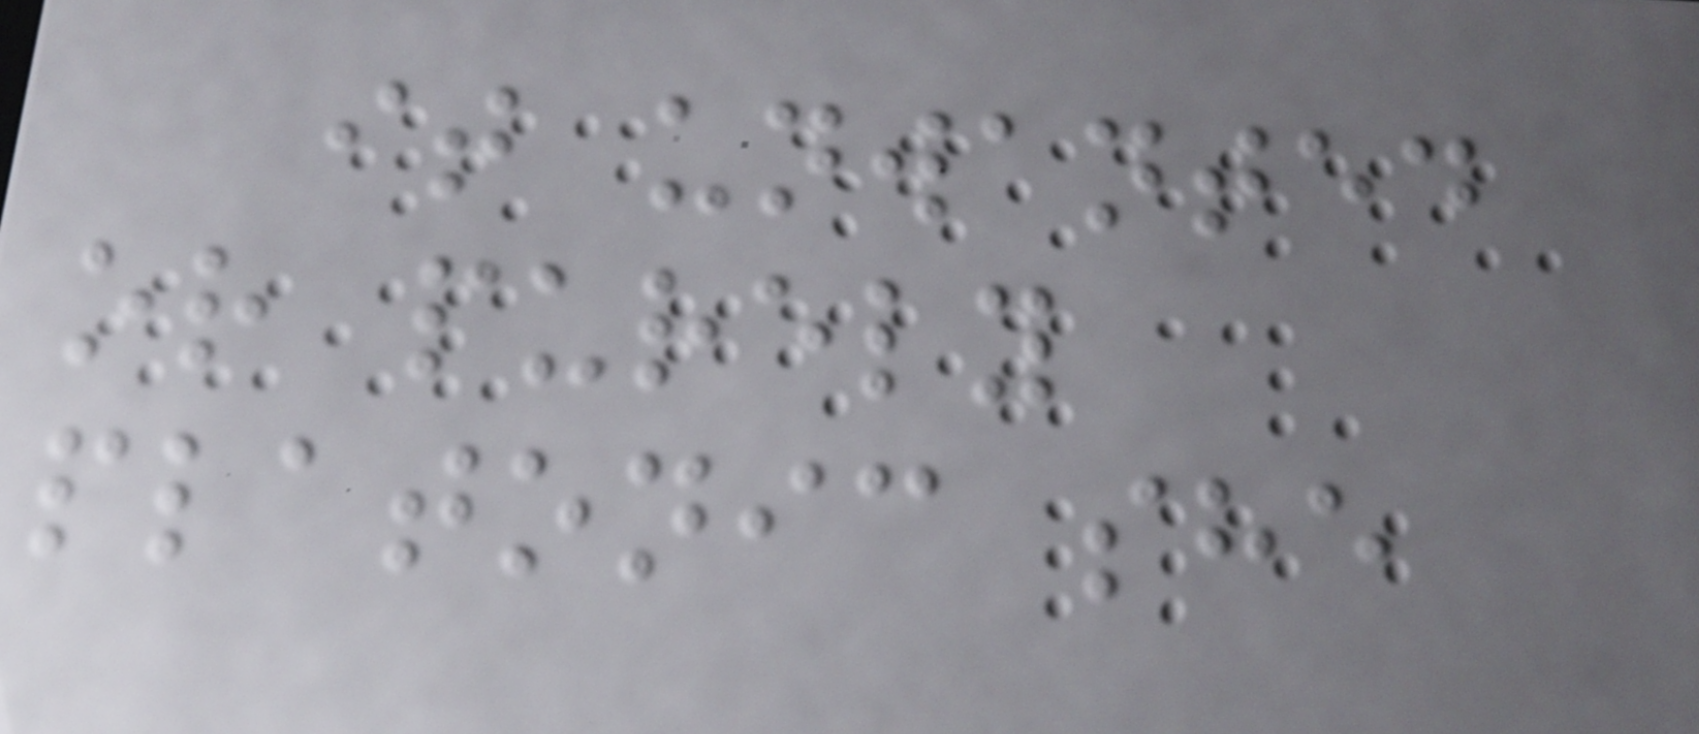it unwanted
or purely
platonic she
